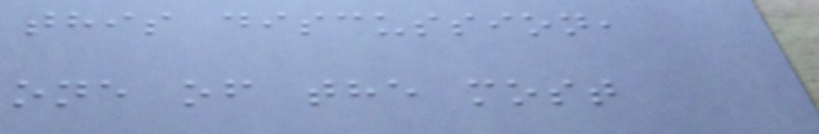this discussion,
one of the most
